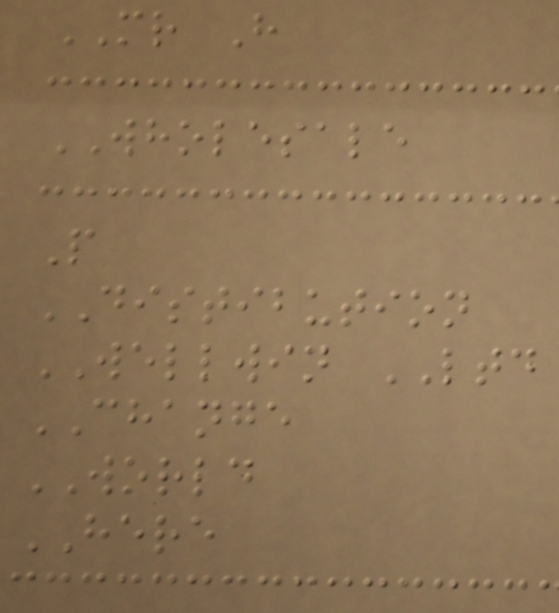MR H
WHOLESALE
P
DISTIBUTION
WELLWIN LTD
CHANGE
WORLD
HERE
